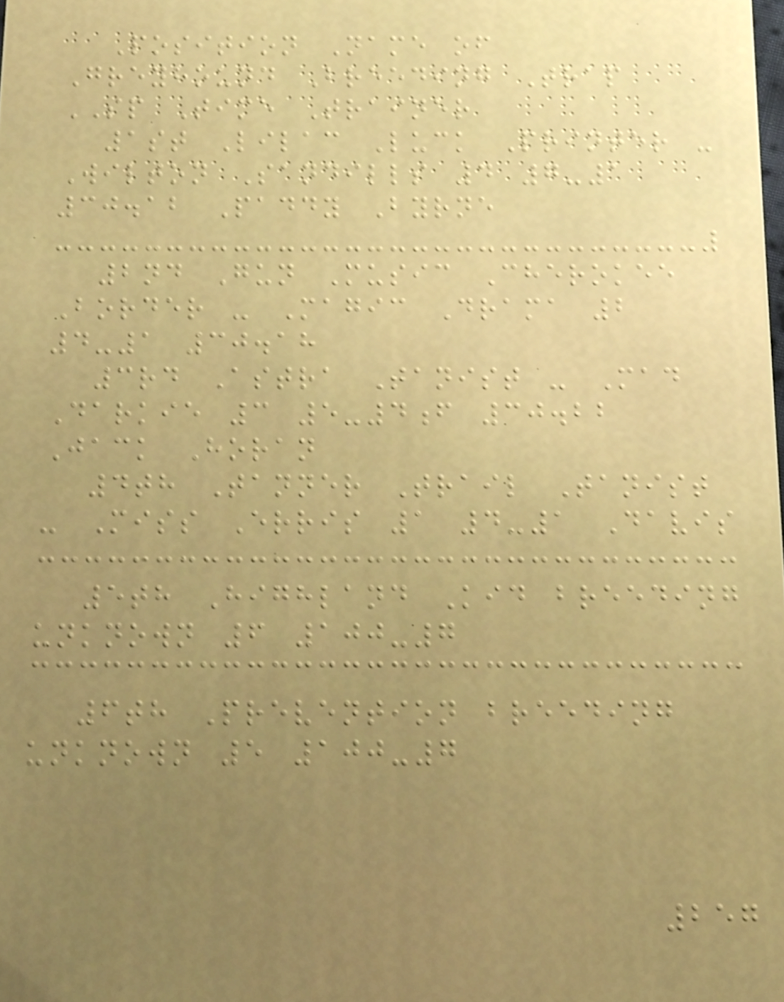Position Name of
Greyhound Breeding Trap
SP Time Trainer
1st Lilac Luck Printer -
Wilton Sandills 4 7-1
30.12 Paddy Byrne
2nd Gun Music Cherokee
Border - Magic Drama 2
4-1 30.18
3rd Astra Tanist - Mad
Darkie 3 5-4f 30.22
Jack Horan
4th Tanner Trail Tanist
- Miss Erris 1 4-1 Davis
5th Highland Kid breeding
unknown 6 100-7
6th Prevention breeding
unknown 5 100-7
257
